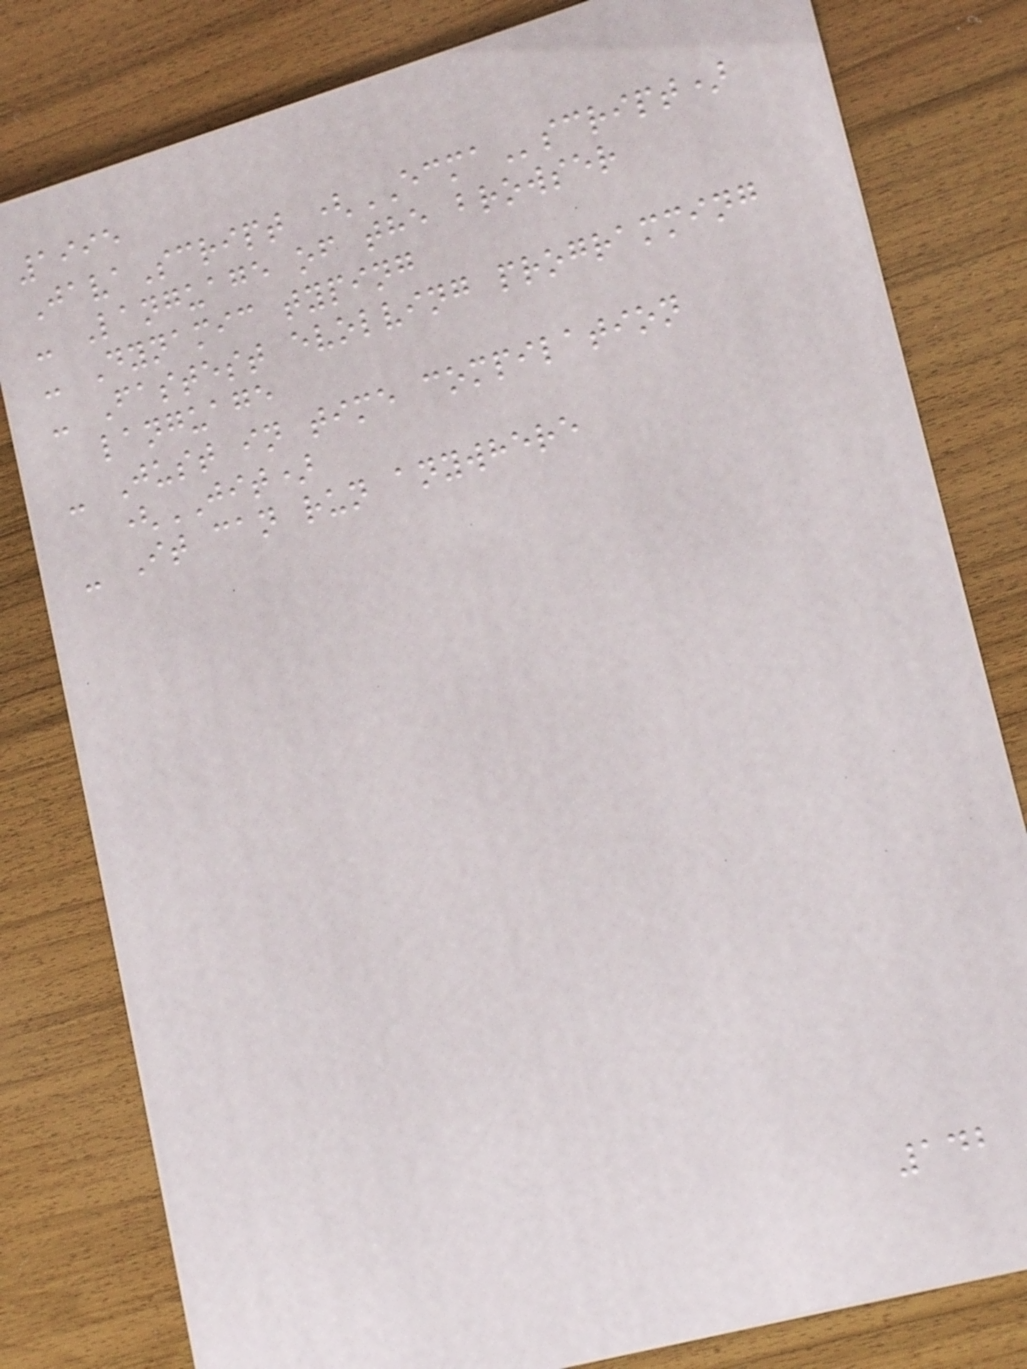1995
JavaScript (ECMAscript)
- Language of the browser
- Dynamic typing
- Fastest evolving programming
language
- Just in time compilation
(JIT)
- It can run anywhere
142
